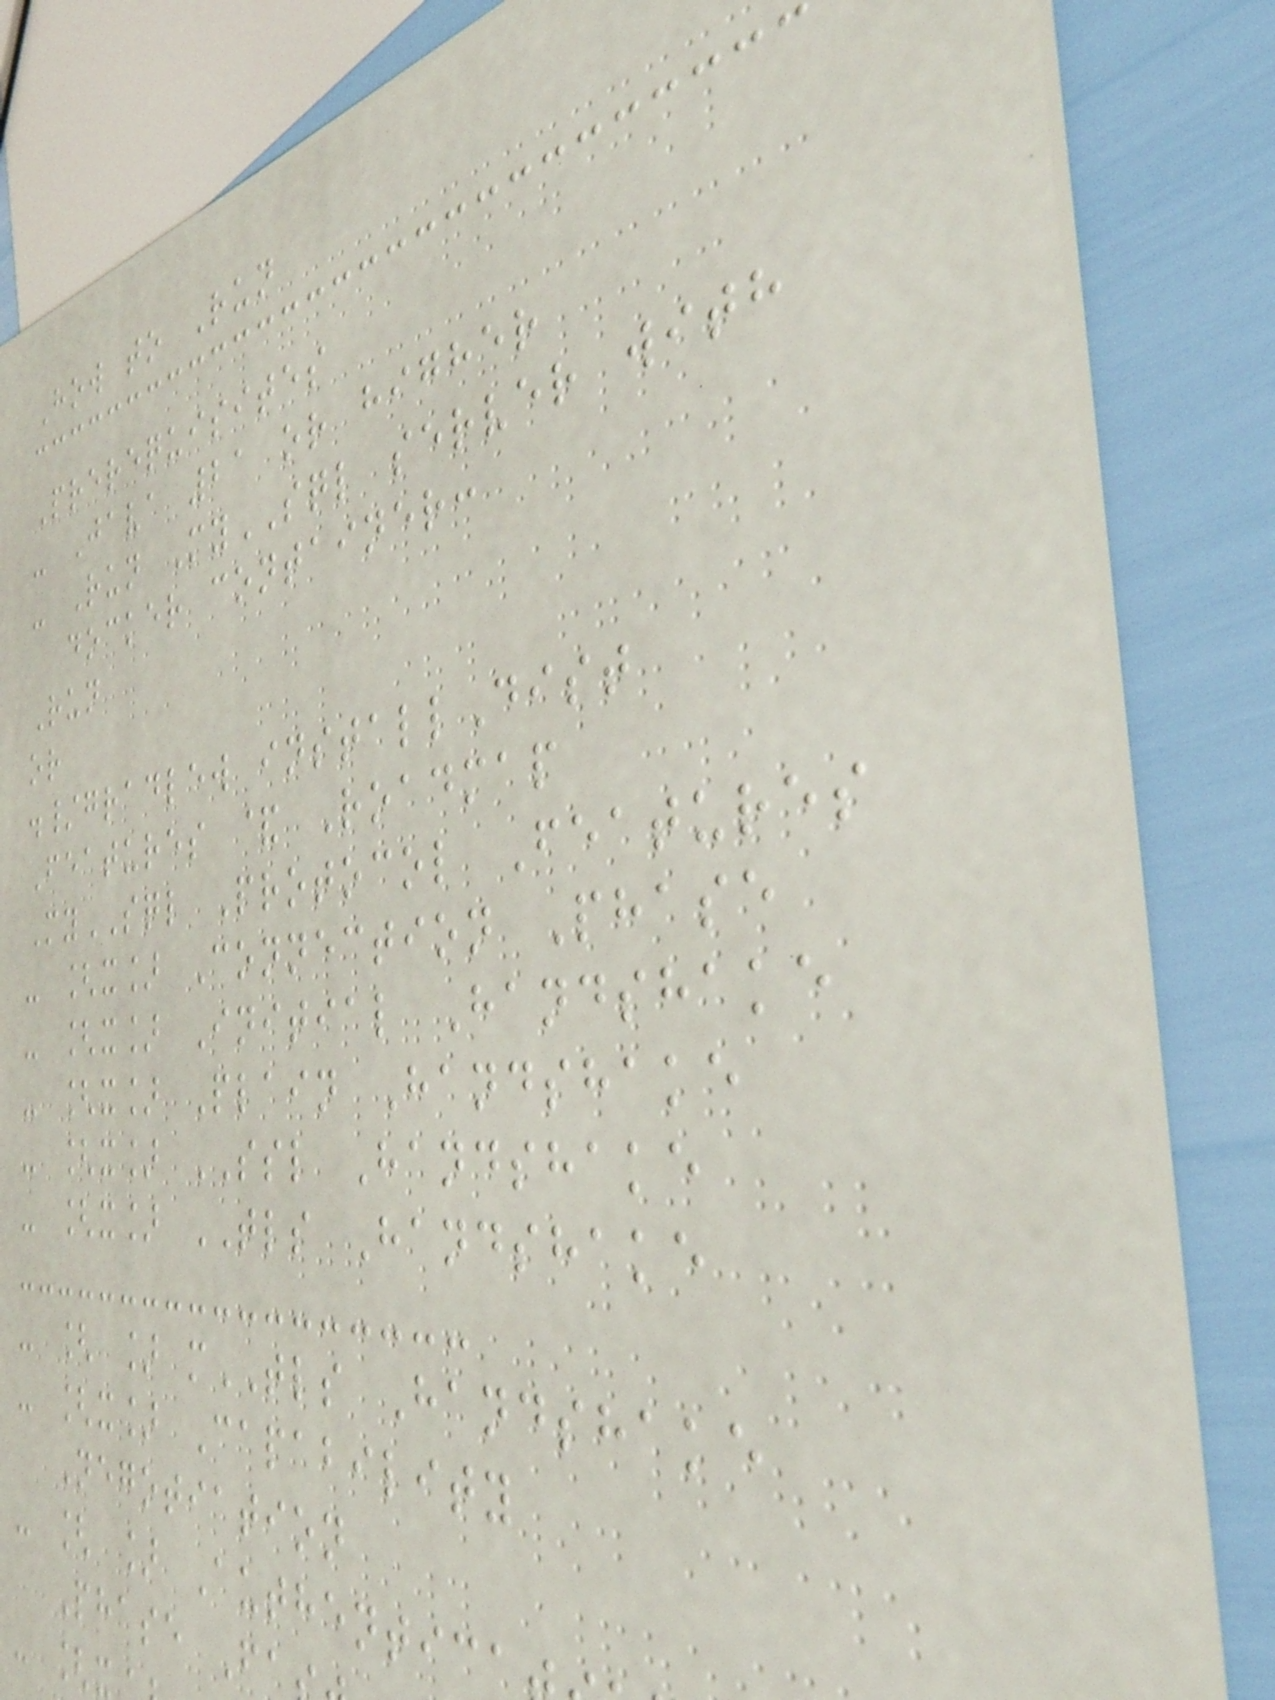How to Run
Prerequisites
- Java 21 or higher
- Run MySQL server with
docker container:
Run
or
./gradlew installDist
Features & Roadmap
MySQL Protocol Features
- [x] Connection Phase
- [x] Initial Handshake
- [x] Plain Handshake
- [x] SSL Handshake
- [x] TLS Handshake
- [ ] mTLS Handshake
- [x] Capability
Negotiation
- [ ] Authentic
Phase F
